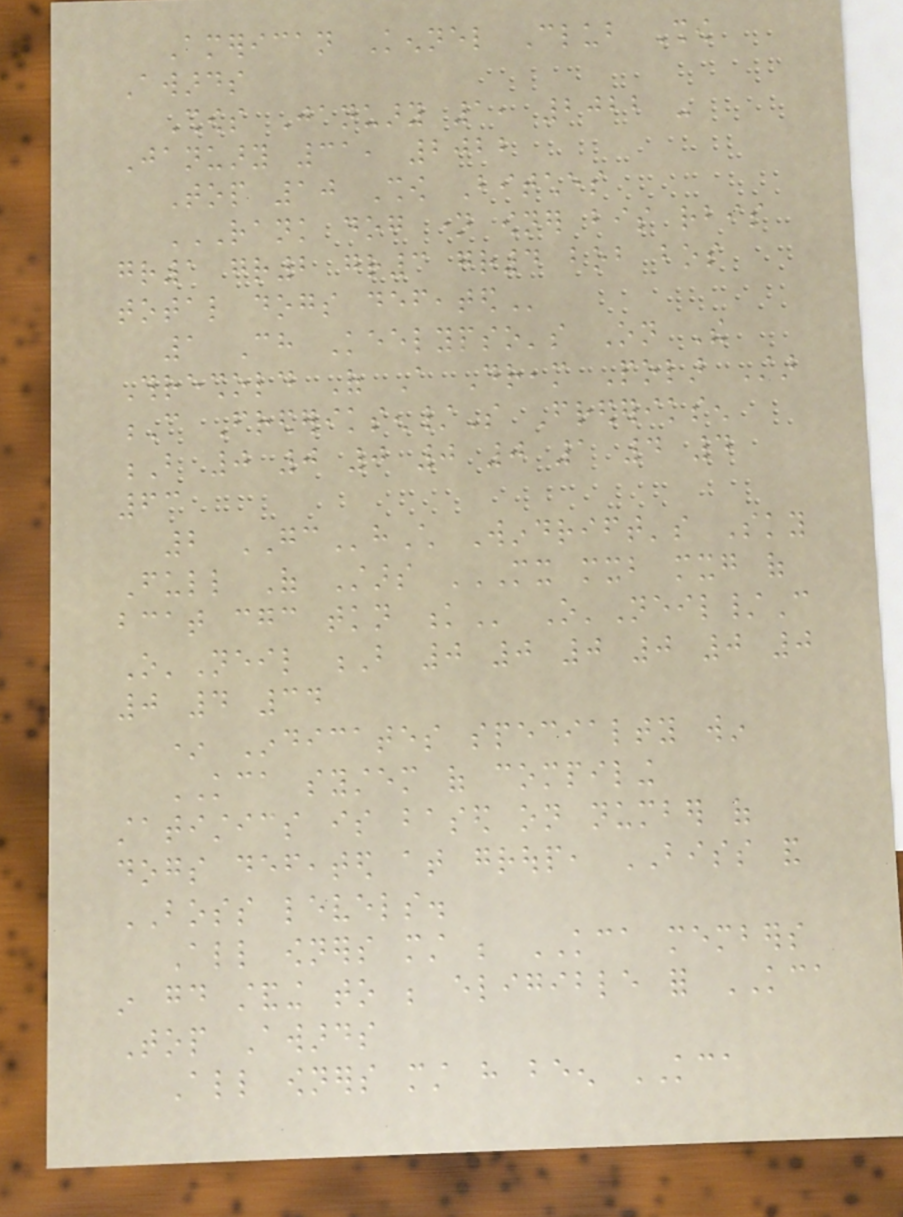American Kennel Club Show
Awards
Shows January 1, 2022 -
January 31, 2022
Top 10 Show Bitches
RANK DOG NAME OWNER BIS RBIS
GR1 GR2 GR3 GR4 BOB BOS
TOTAL DOGS DEFEATED
1 Ch Keelypso's On The
Threshold Of A Dream Polar Star
C Frederiksen/S Frederiksen
B 0 0 0 0 0 1 4 4
63
2 GChCh Windrift's Sky
Full Of Stars MX MXB MXG OF
BCAT CGC TKN K O'Neil/C
O'Neil B 0 0 0 0 0 0
0 4 34
* Indicates specialty win
KCA system of compiling
statistics is based on number of
dogs defeated at group, BISS and
BOSS levels.
All owners must be KCA members
in good standing to be eligible for KCA
Top Awards
All owners must have been KCA
